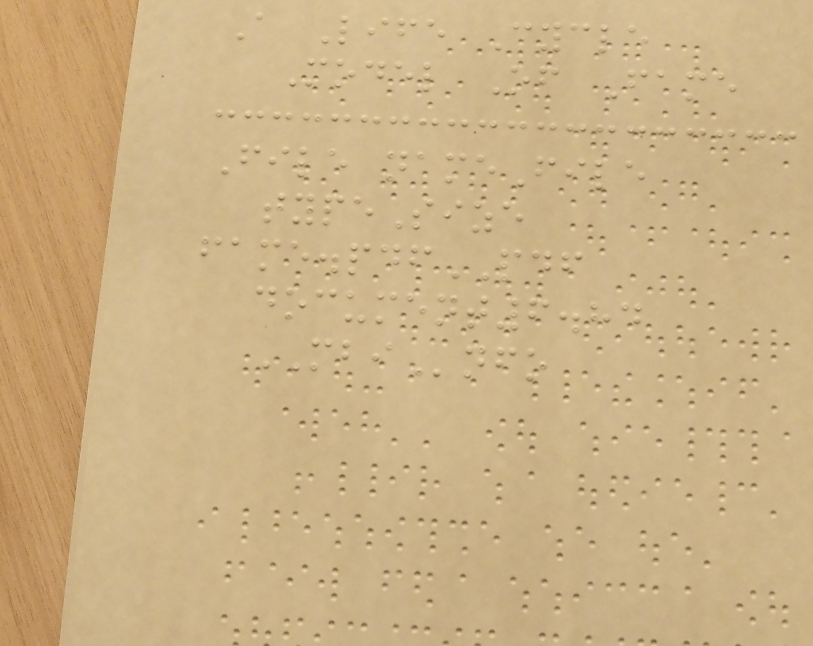A Life Cycle
Model Of Fame
File nameFile
typeSize
fame.pdfPDF
document6.84
MBInfo
